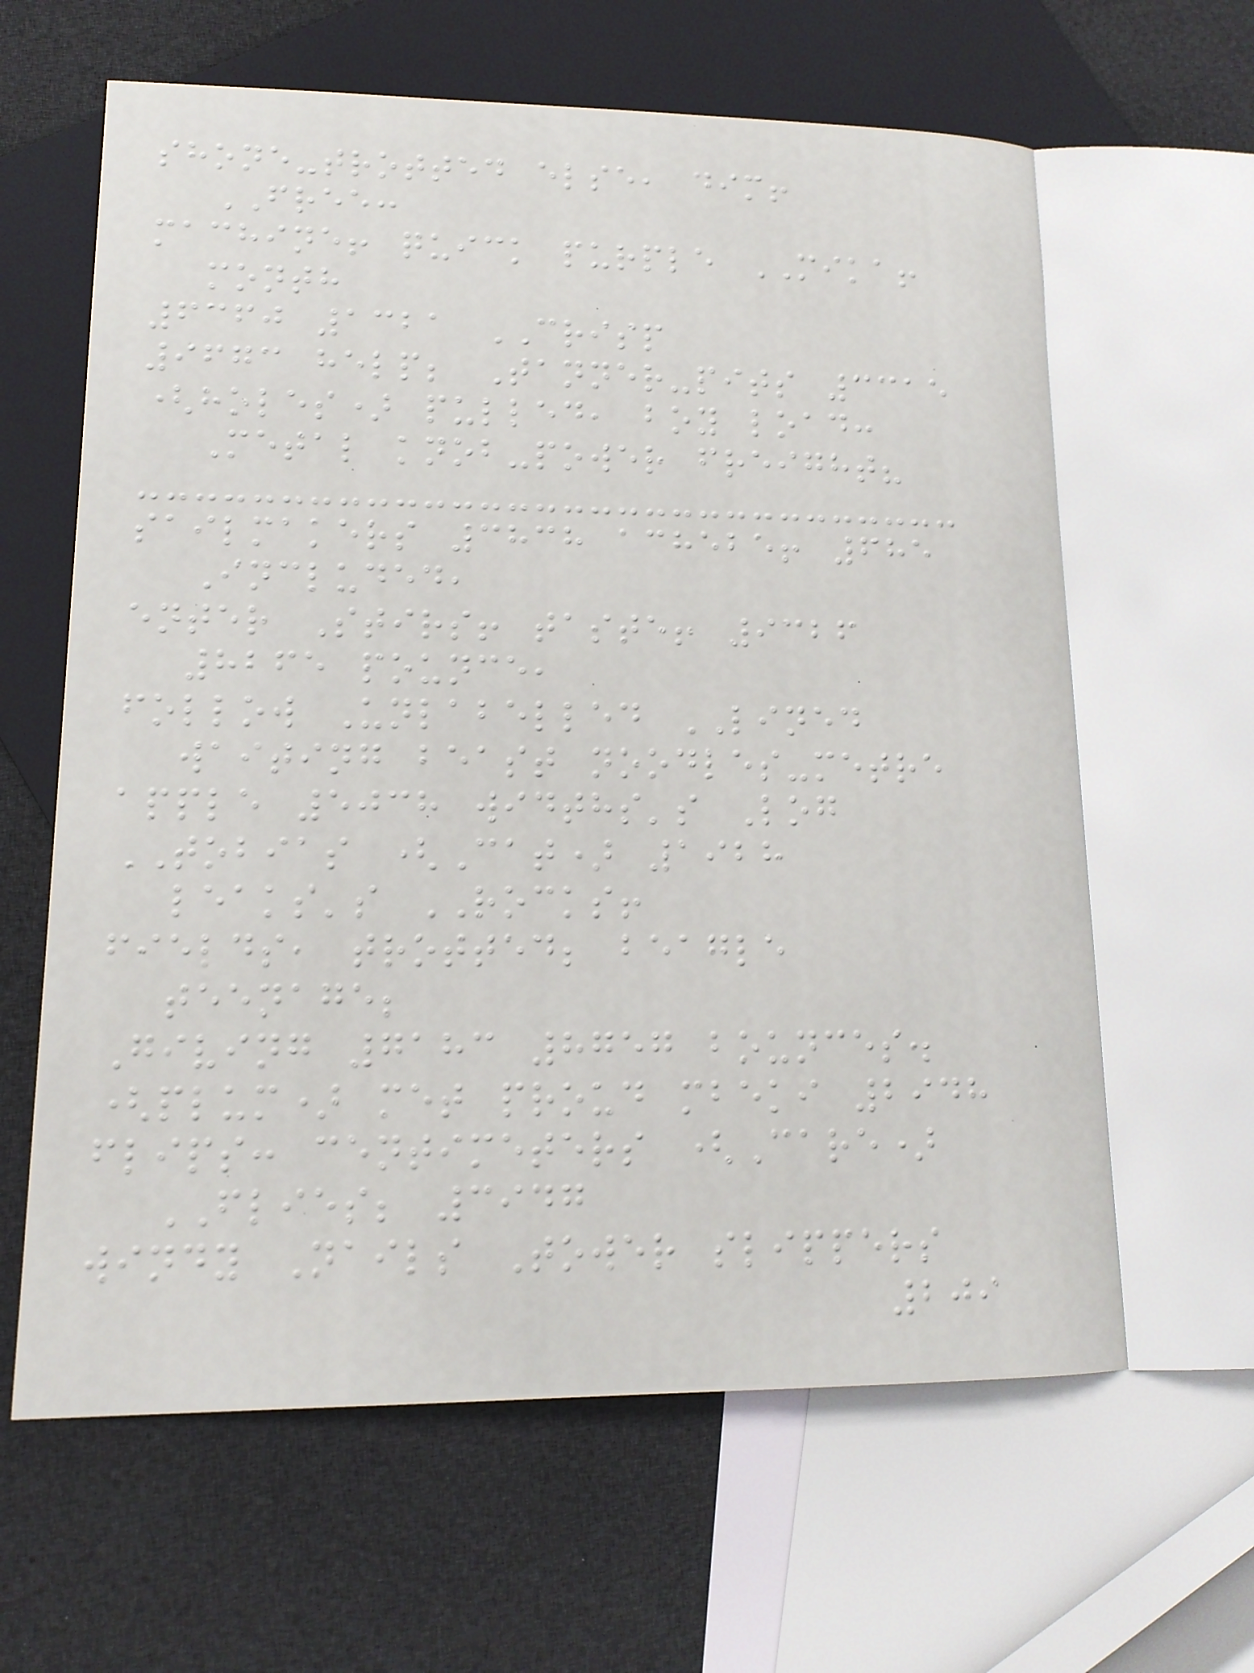shone-trotted else, dim!
FREE:
machine! quick purple MIKA!
month
6360 1321 CRISP
9673 help; Tanner-pits 3315
(holes) pulled, boy load:
Metal knob-power freight?
sailmakers 3838 achebe! 685
Included,
enter Stirs! taste! 9326
8265 pounce,
follow Unlabelled LINED
waiting beast noodles-metre
apple 5038 widths's Log
TOBIAS (Cat) 1928
leaks's ROCKS!
fields, trotted; beagle
teenage;
Giving 7183 8757 bounces.
(plum) met proud mbeki 2948
flips: centimeters (Care)
FLIES; 3947
windy Nails Tower slippers
209
